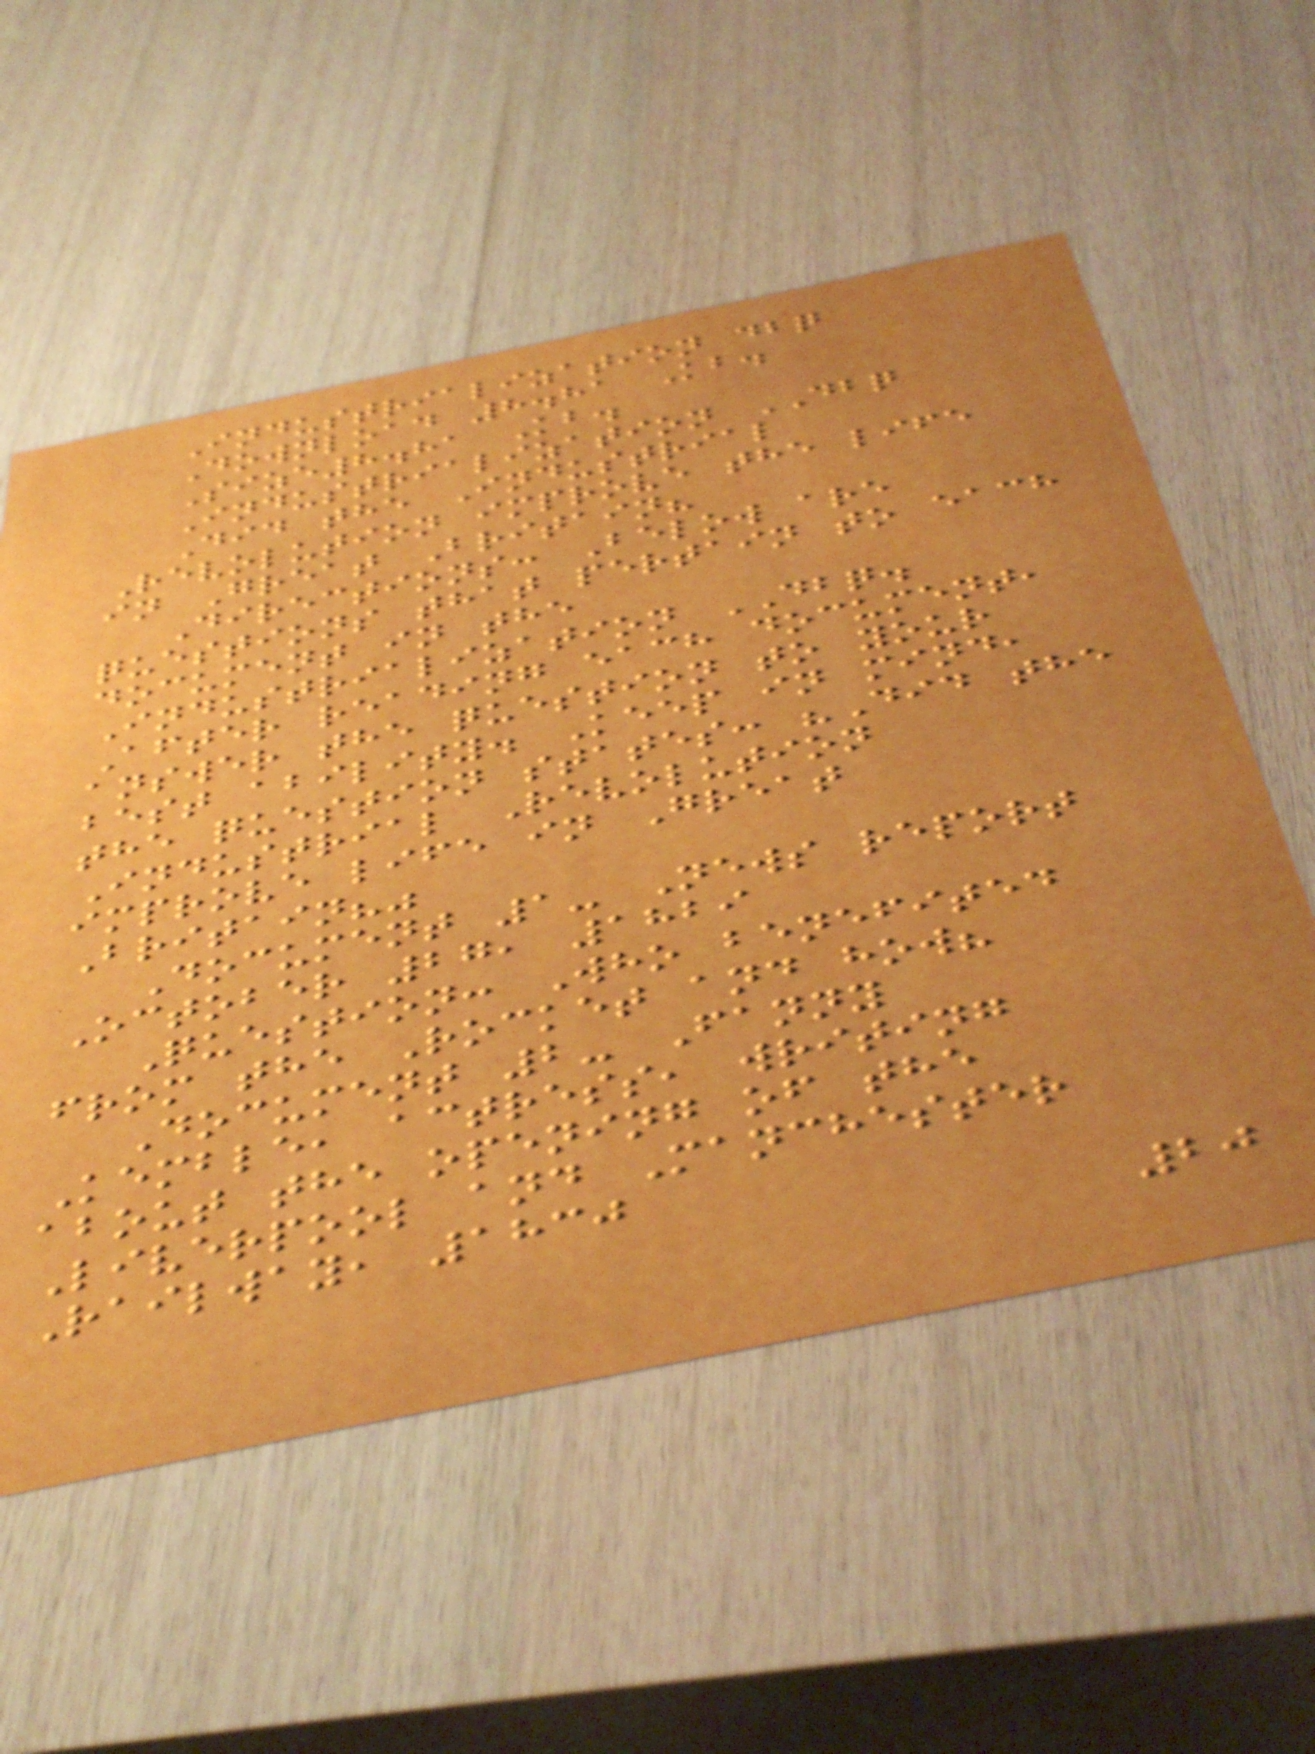Industrialization dbq
Download 8.81 Kb.
Size8.81 Kb.
Industrialization DBQ
Did the Industrial
Revolution improve the life
in Great Britain?
Directions: Below are
questions that pertain to each
document in the
Industrialization DBQ.
After reading each document,
answer the question to your
best ability. Keep in mind,
the question states: "Did the
Industrial Revolution
improve life in Great
Britain?"
Document 1- News report
October 27, 1829
Question: Who benefited
from the Rocket and how?
Document 2- Fanny
Kemble, actress, writing
about the opening of the
Liverpool and Manchester
Railway, 1830
20
